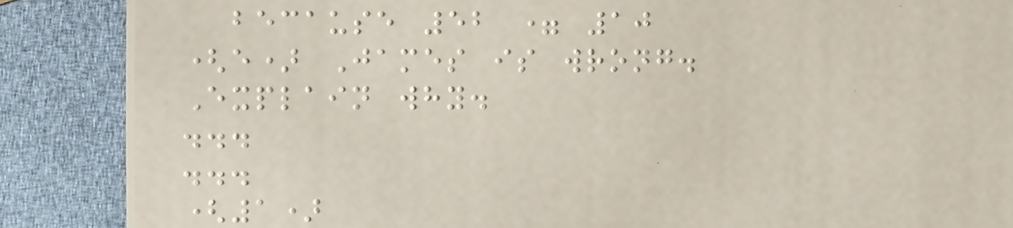because 52 = 10
(e) James is wrong.
Explain why.
...
...
(1)
